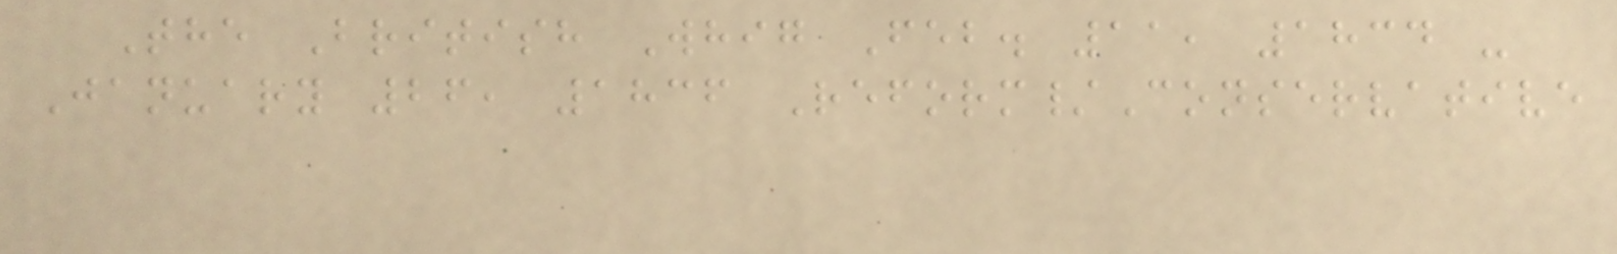The British Whig Feb. 11, 1834 -
January 26, 1836 Reform/Conservative
